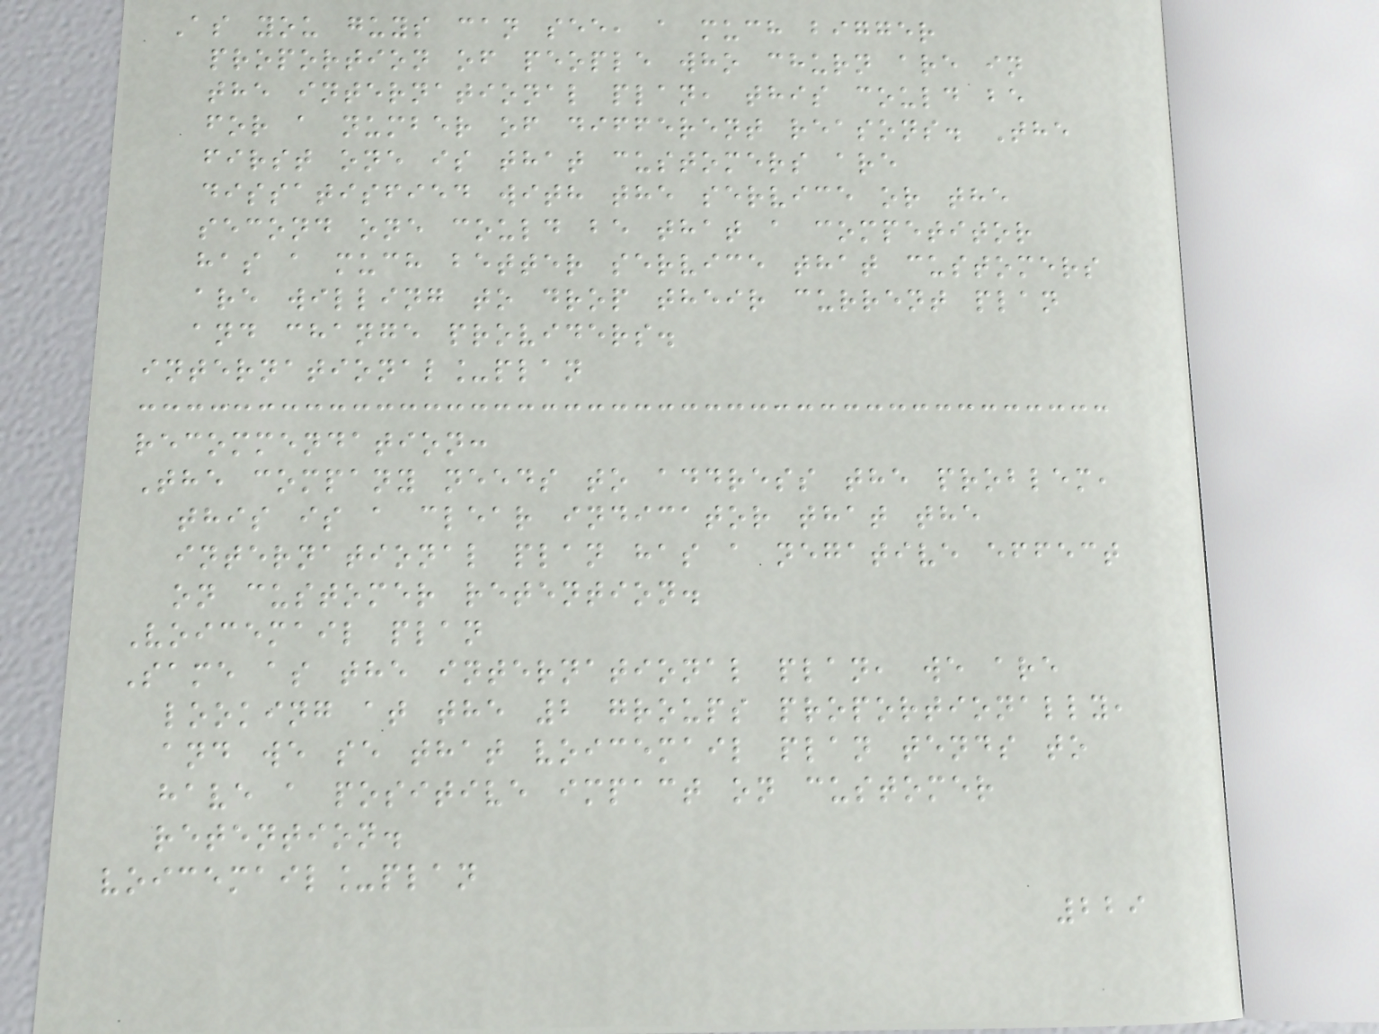As you guys can see, a much bigger
proportion of people who churn are in
the international plan, this could be
for a number of different reasons. The
first one is that customers are
dissatisfied with the service or the
second one could be that a competitor
has a much better service that customers
are willing to drop their current plan
and change providers.
international_plan
recommendation:
The company needs to address the problem,
this is a clear indicator that the
international plan has a negative effect
on customer retention.
Voicemail plan
Same as the international plan, we are
looking at the 2 groups proportionally,
and we se that voicemail plan tends to
have a positive impact on customer
retention.
voicemail_plan
229
